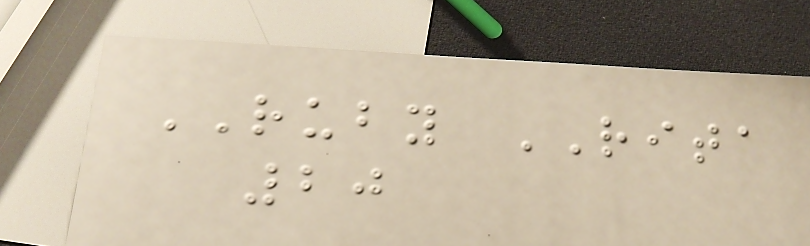RUBY RITA
20
